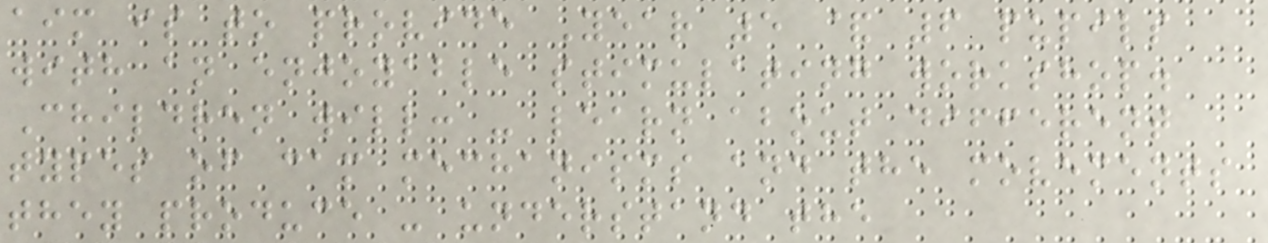aim is to provide Year 5 & 6 pupils
with an enjoyable stimulating workshop.
Children will: - learn about different
types of cam mechanisms and the movements
they produce - understand the
